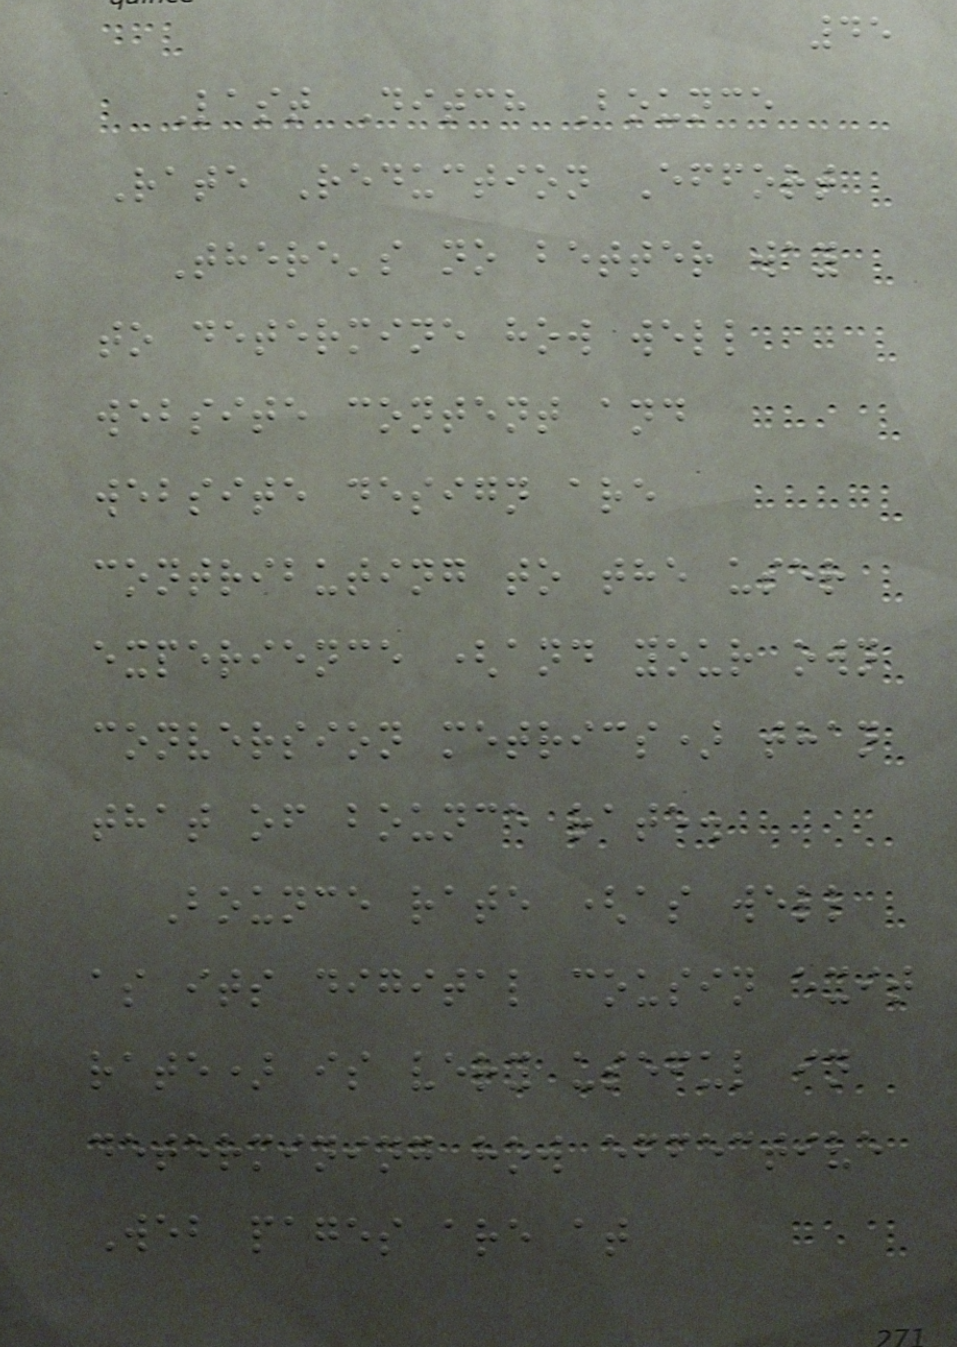45
Last Ditch Bounce
Rate Reduction Effort
There's no better way
to determine how well
website content and
website design are
contributing to the user
experience (and your own
conversion metrics) than
that of bounce rate.
Bounce rate (as well
as its digital cousin exit
rate) is very useful in
determining how effective
Web pages are at
